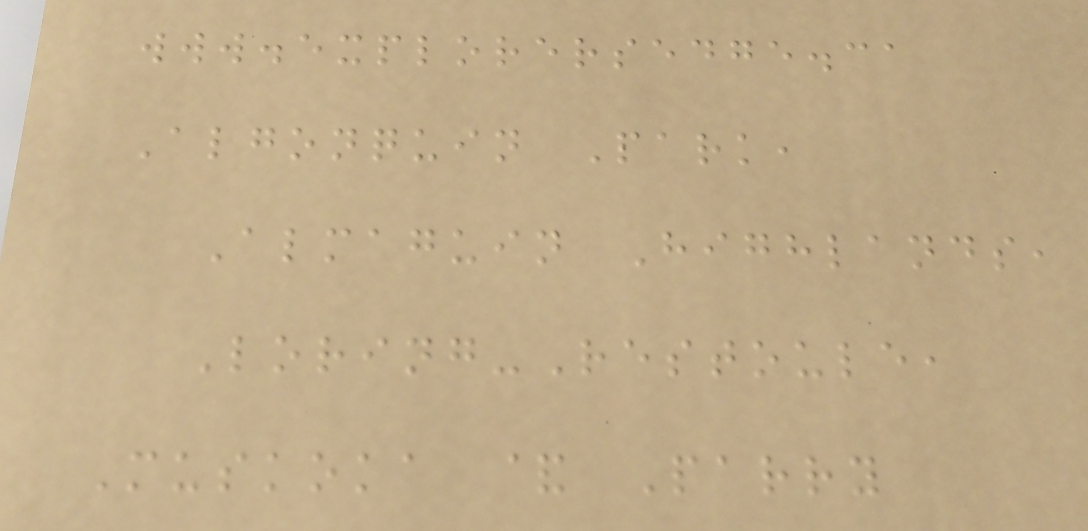www.explorersedge.ca
Algonquin Park,
Almaguin Highlands,
Loring-Restoule,
Muskoka & Parry
